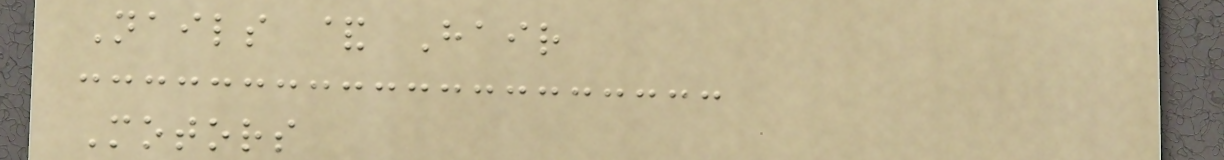Nails & Hair
Motors
